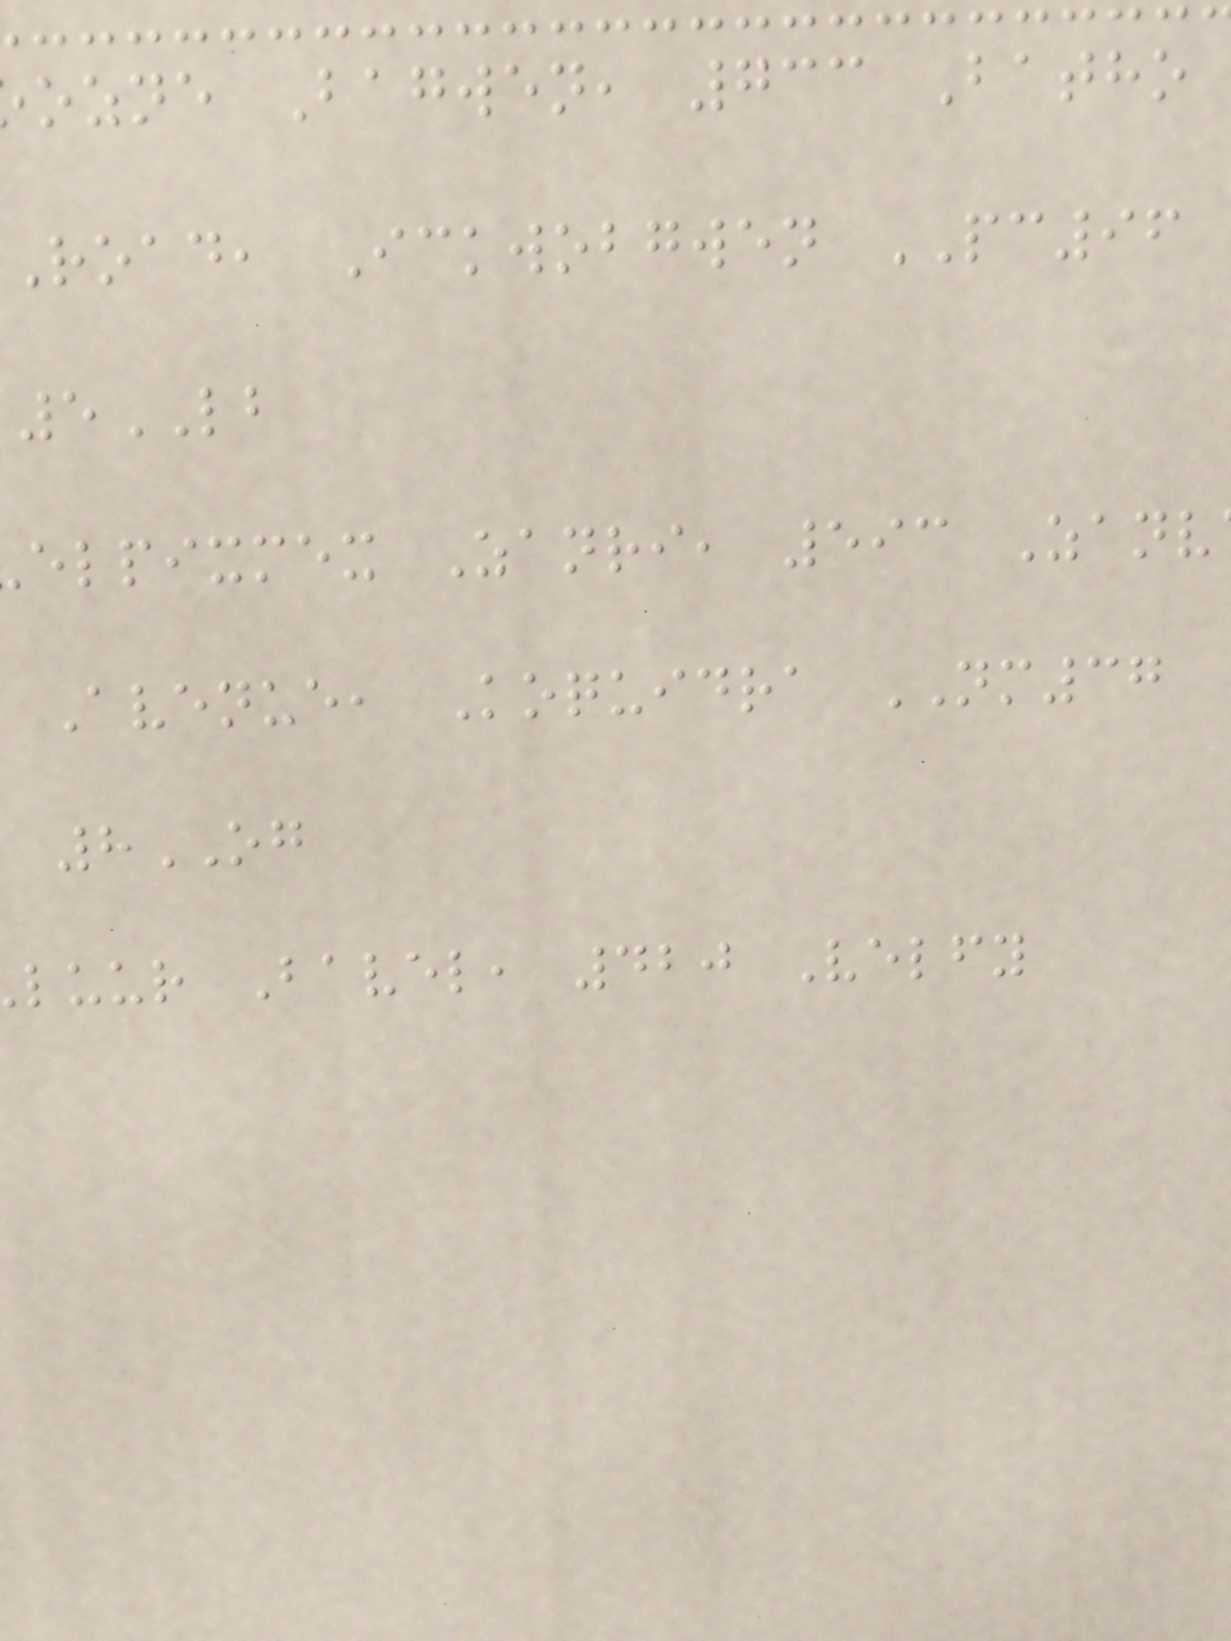ozne Bagwen, 733 Batho
Road, Ickwobgwen PC96
5LB
elpixmex Zanri, 593 Zanv
Avenue, Koquidra NM37
8OG
luur Bavel, 420 Velfy
